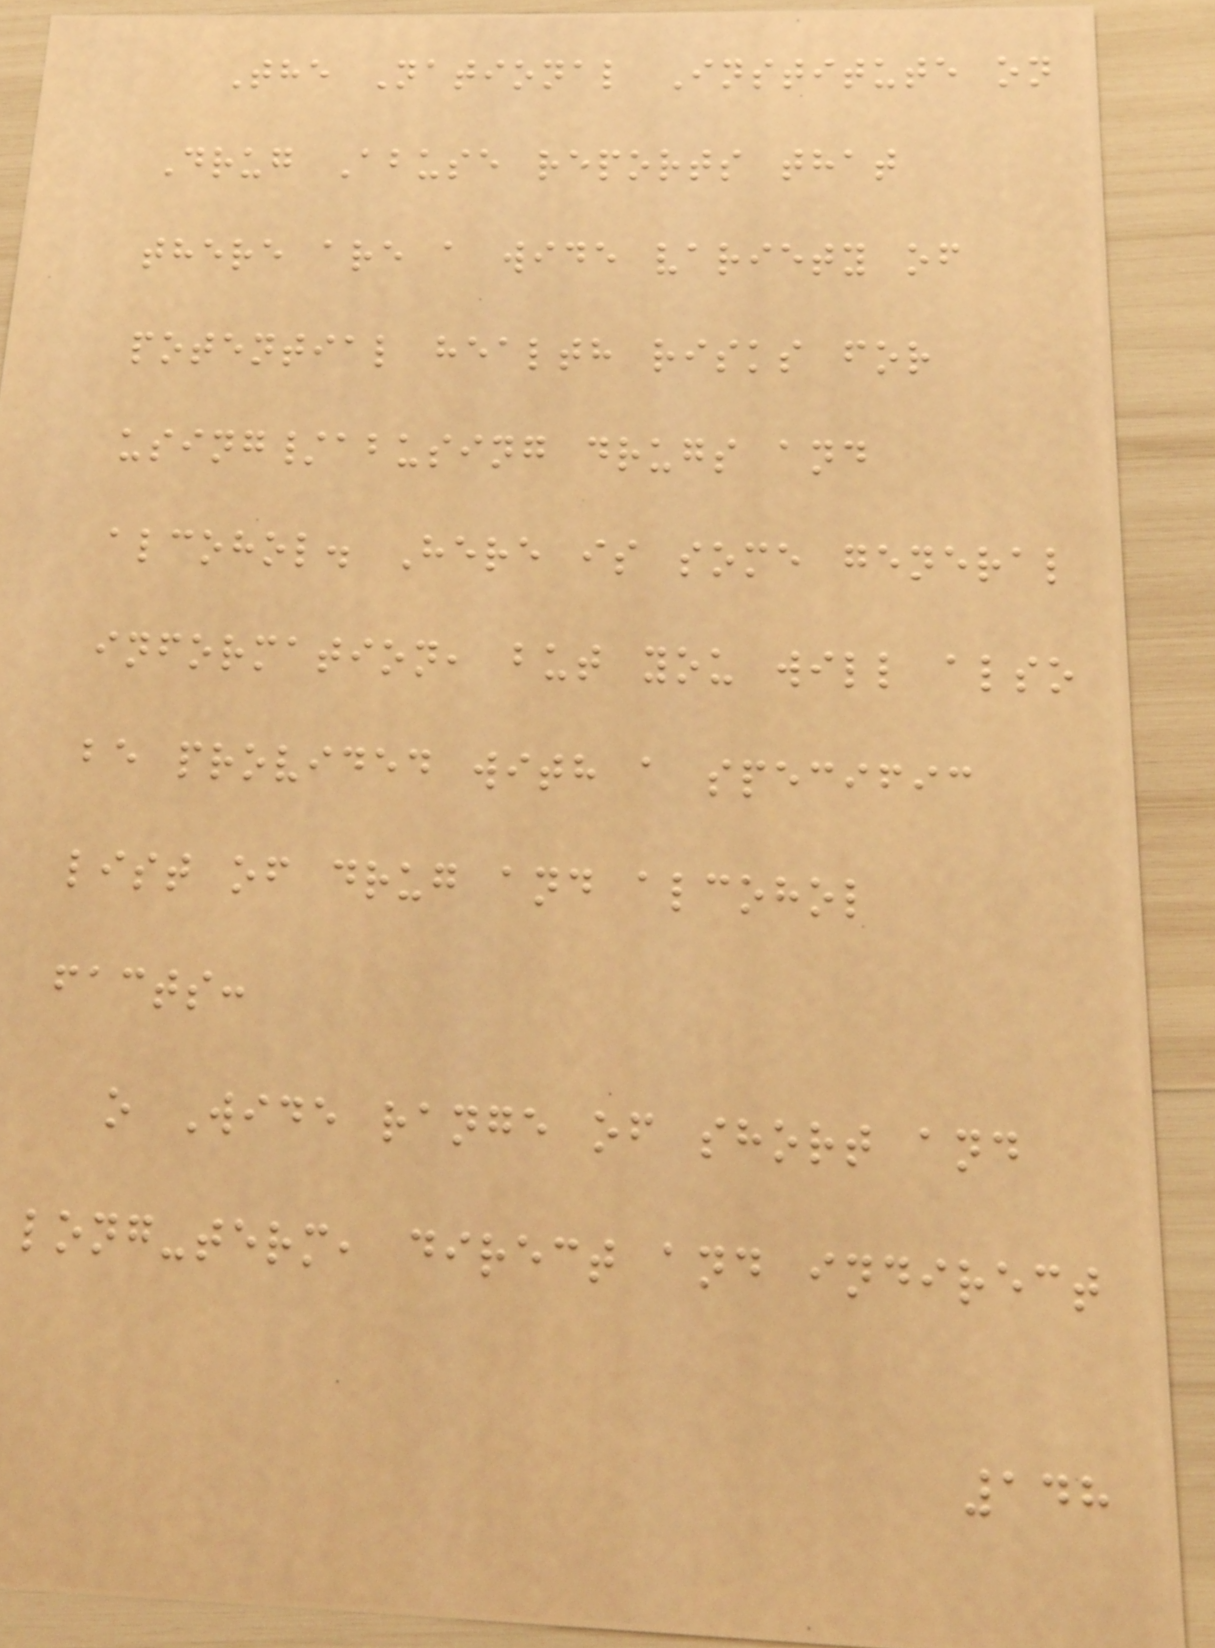The National Institute on
Drug Abuse reports that
there are a wide variety of
potential health risks for
using/abusing drugs and
alcohol. Here is some general
information, but you will also
be provided with a specific
list of drug and alcohol
facts:
o Wide range of short and
long-term, direct and indirect
148
